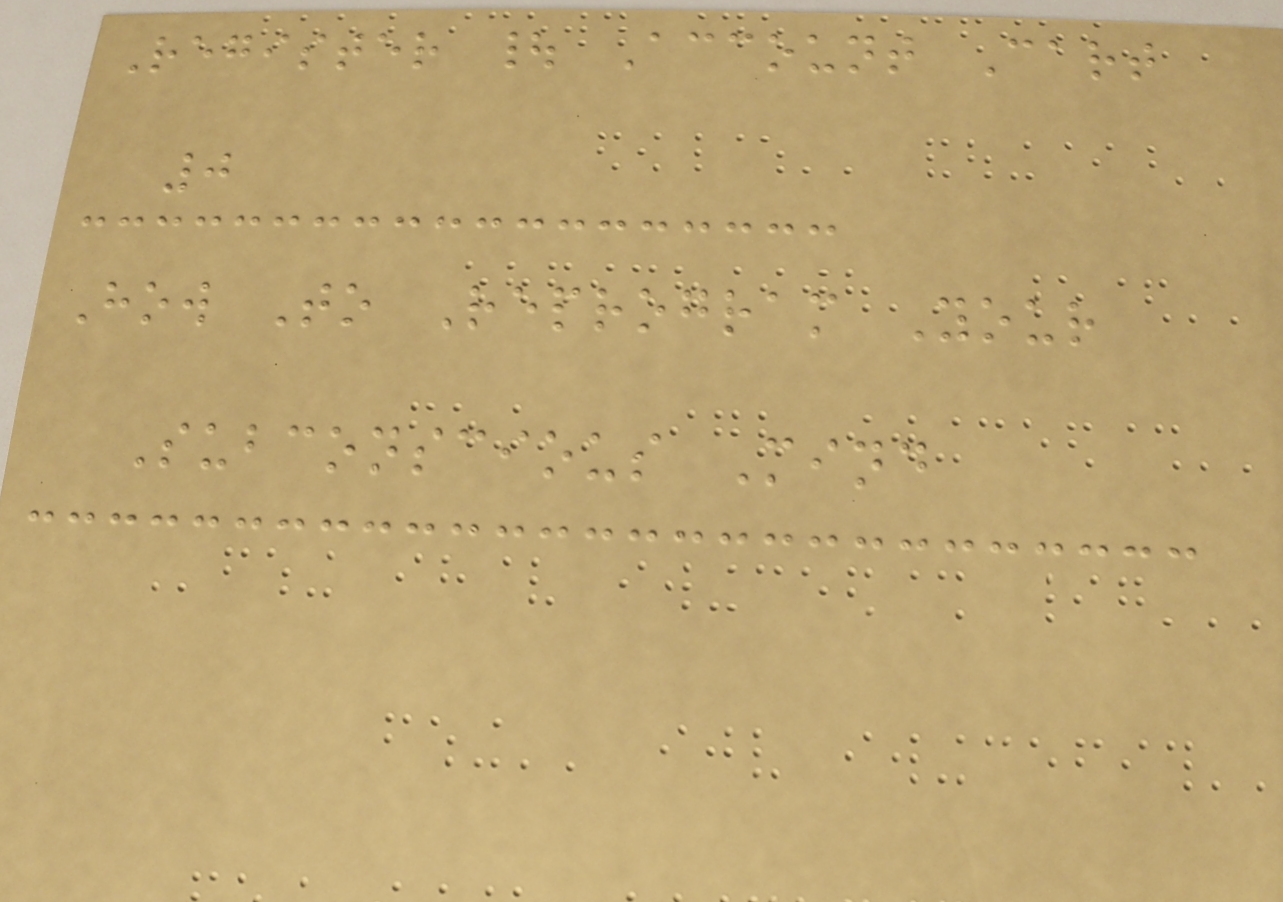Register | Account Cart
0
How To Reprogram Your
Subconscious Mind
